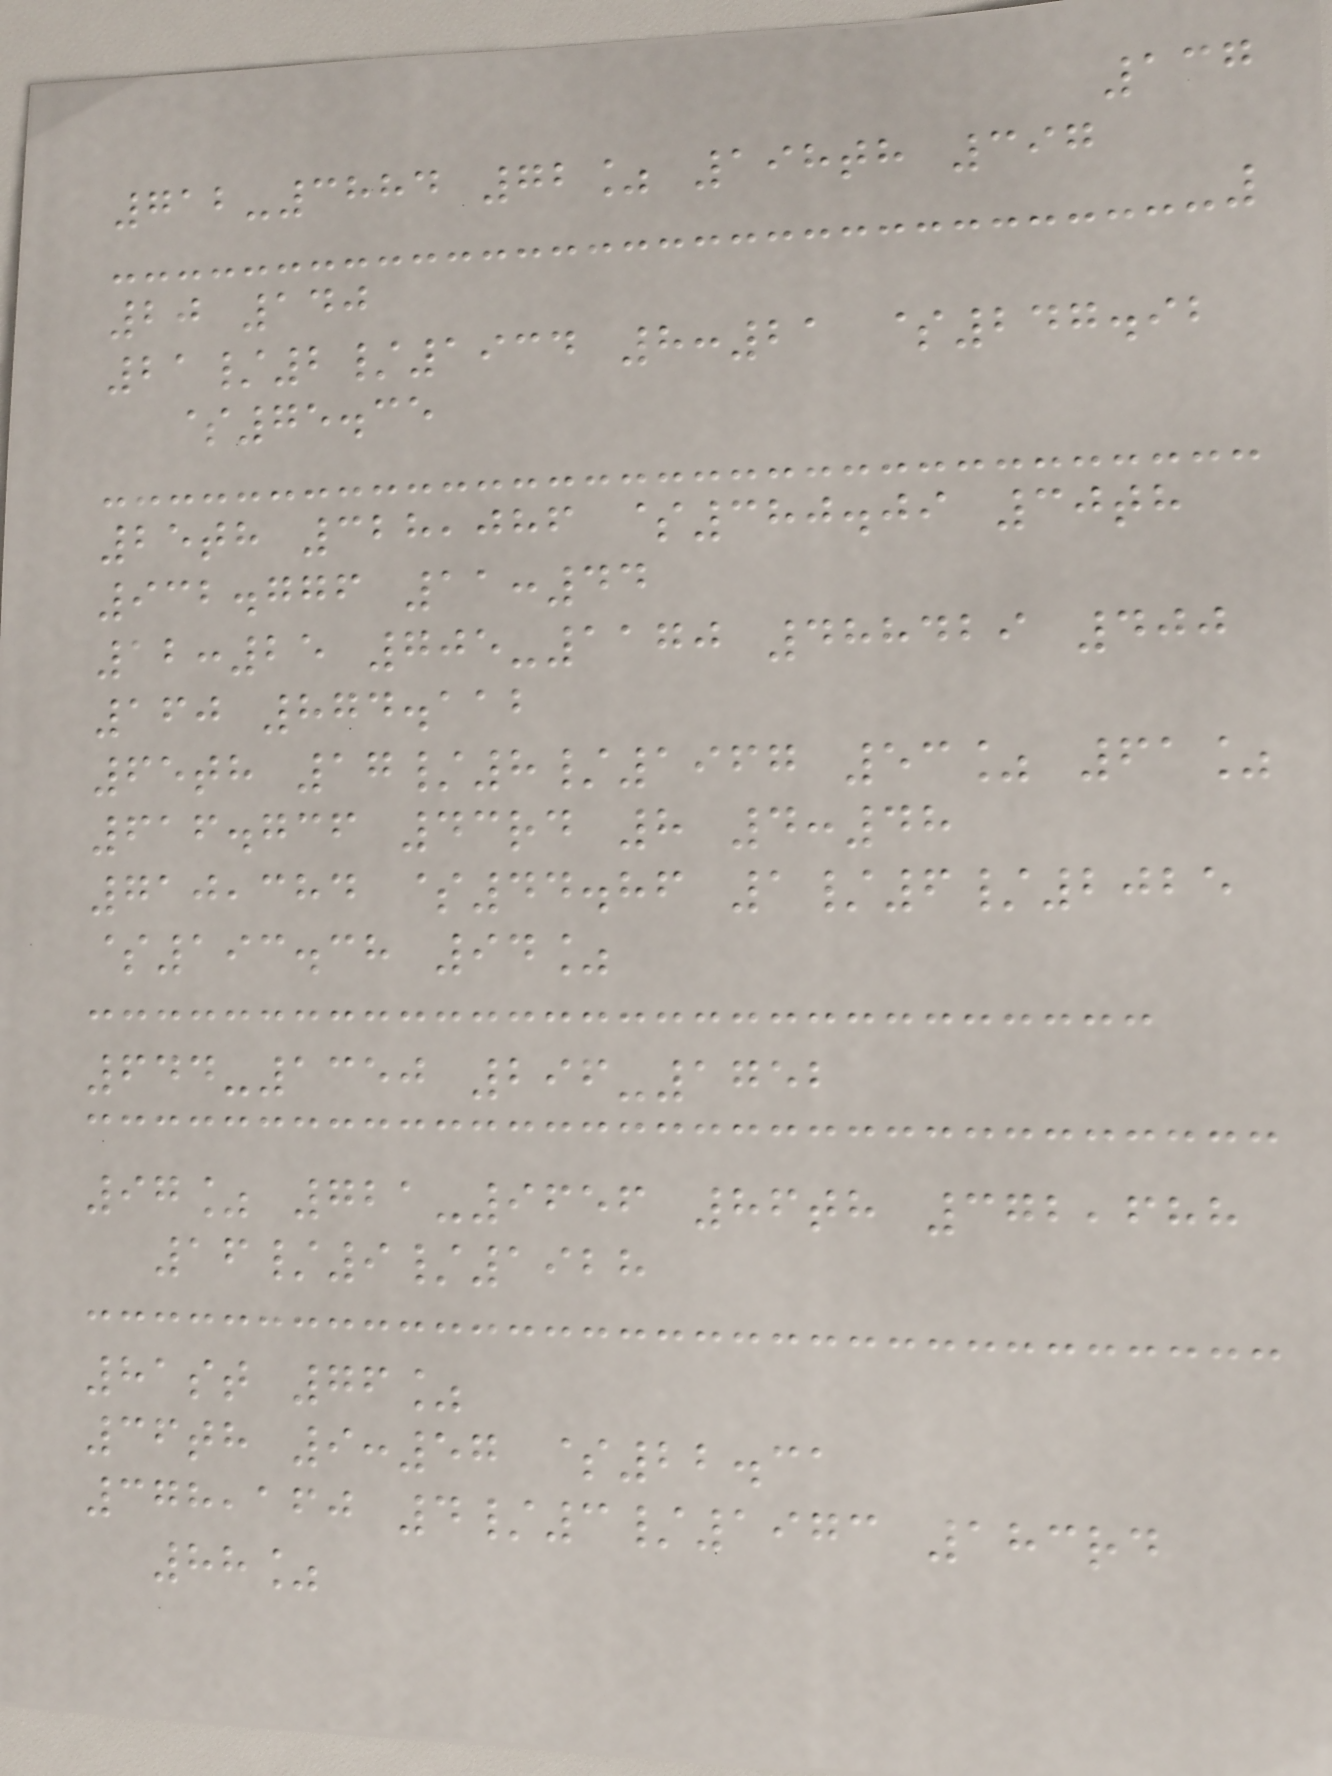137
712-3884 72% 198th 397
20 140
21/2/1934 8:21 $247.92
$75.35
25th 328,086 $380.09 30th
932.776 11:44
12:25 705-1170 488429 400
160 874.112
65th 17/8/1967 53% 61%
616.736 43rd 8 4:48
710,384 $44.86 1/6/2025
$193.38 94%
644-1350 296-1752
97% 721-9656 86th 372,688
16/9/1928
81st 76%
36th 9:57 $22.31
378,160 4/3/1973 183rd
88%
